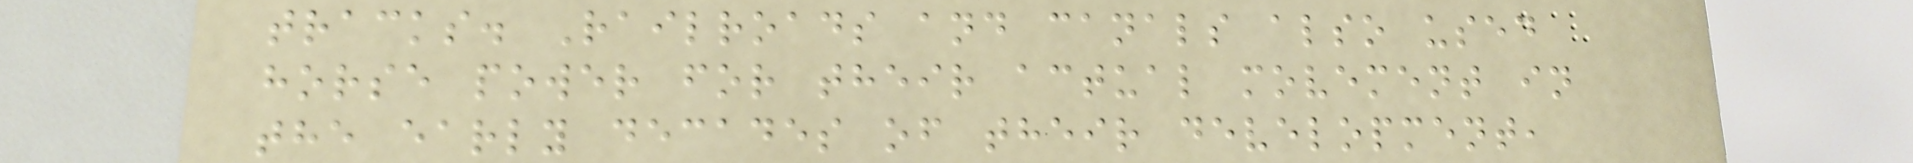tracks. Railroads and canals also used
horse power for their actual movement in
the early decades of their development,
